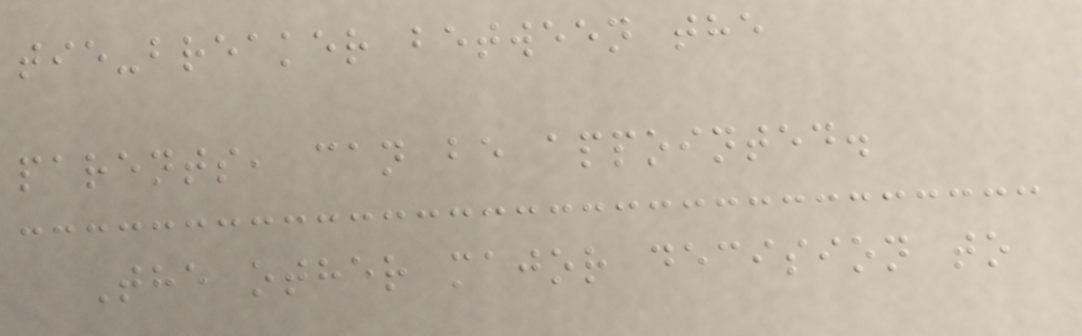tie-breaker between the
parents, can be appointed.
The other major decision to
